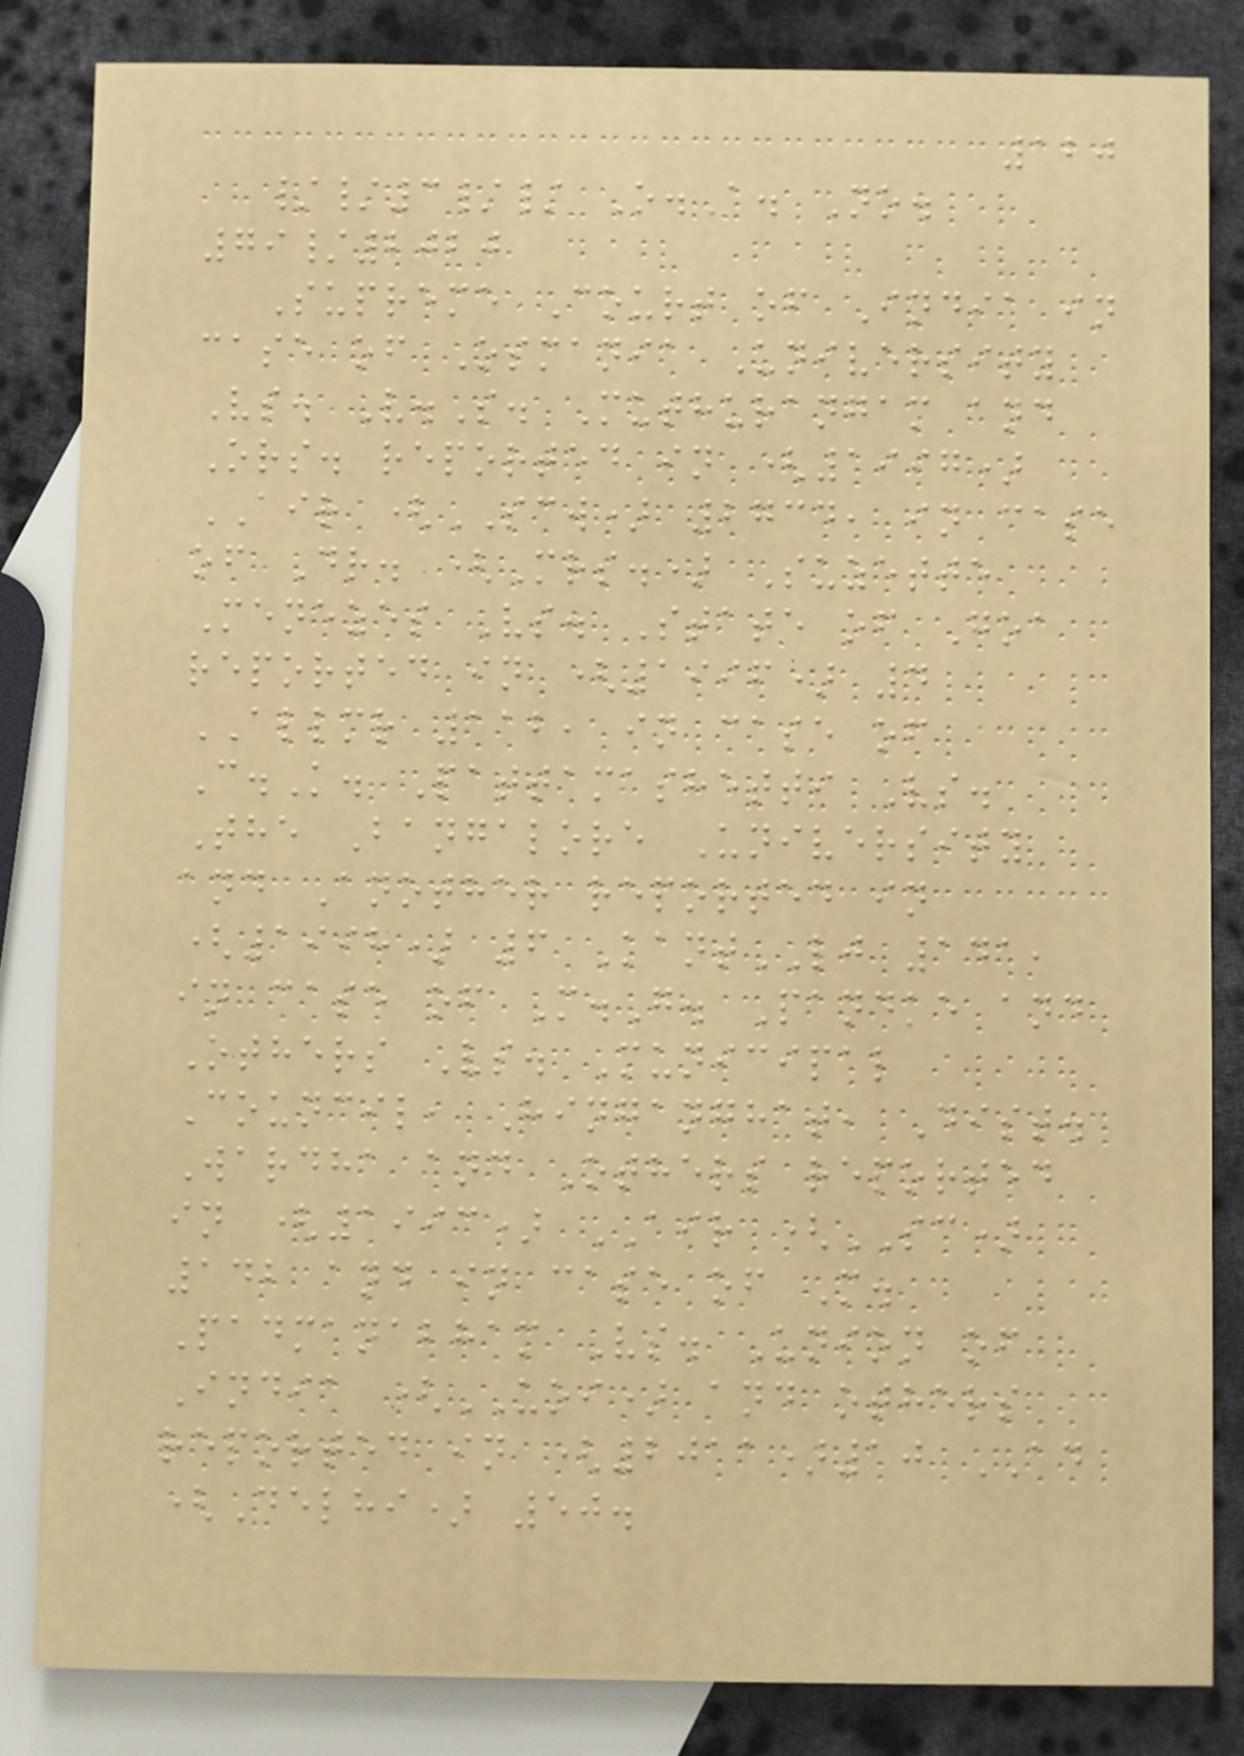120
//3// O.A. No.
79/2020
Supreme Court of India in
case of Osmania University
Vs. V.S. Muthurangam and
Ors. reported in (1997)
AIR (SCW) 2734, in case
of Dr. (Mrs.) Suzette
Menezes Vs. State of Goa
reported in (1996) 4
ALLMR 112, in case of
C.K. Pattamashetti Vs.
The Bangalore University
and Another reported in
(1998) 6 KantLJ 141,
in case of M.G. Pandke and
Others Vs. Municipal
Council, Hinganghat, Dist.
Wardha and Others reported
in (1993) AIR (SC)
142 and in case of M.
Padmanabham Vs. Union of
India (UOI) and others
reported in (2011)10 AD
(Delhi) 50.
